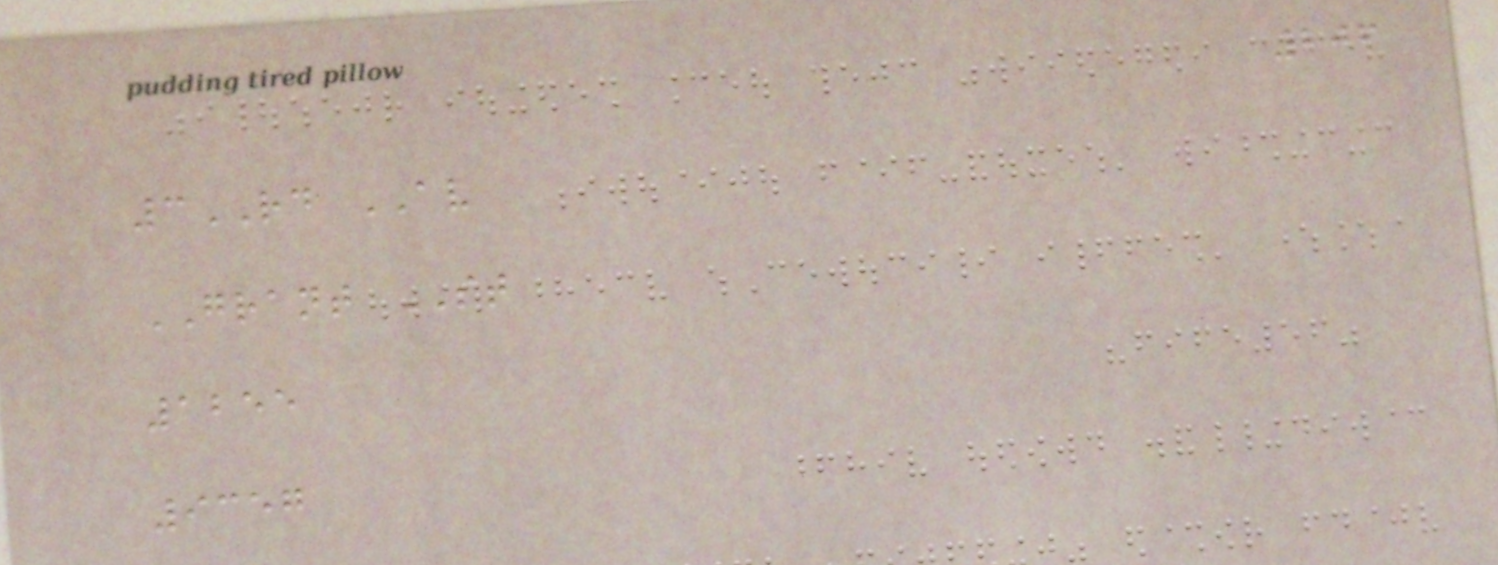206
3RD AV
GRANT ST
1255
9357
